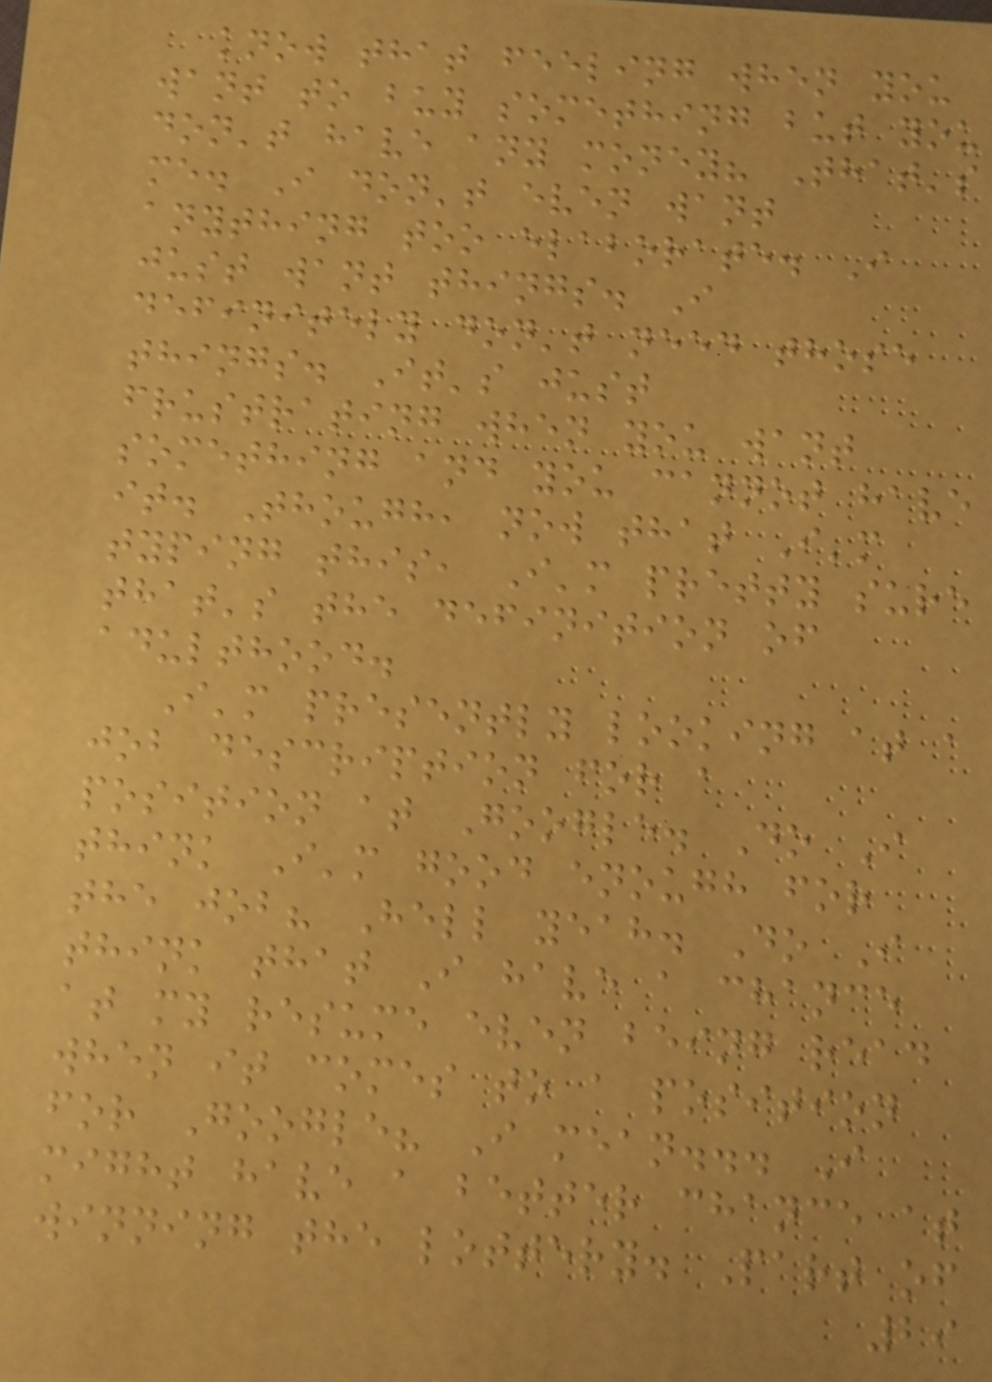know that feeling when you
want to buy something but you
don't have any money? That's
me. I don't even want
anything too elaborate. I
just want things. I
definitely don't need those
things. It's just
frustrating when you want
something and you cannot have
it. Though, now that I'm
typing this, I'm pretty sure
that's the definition of
adulthood.
I'm presently looking at a
job description for a
position at Google. Do I
think I'm good enough for
the job? Hell yeah. Do I
think that I have a chance
at my resume even being read
when it comes to a position
for Google? I mean... I
might have a better chance at
winning the lottery. Part of
29
